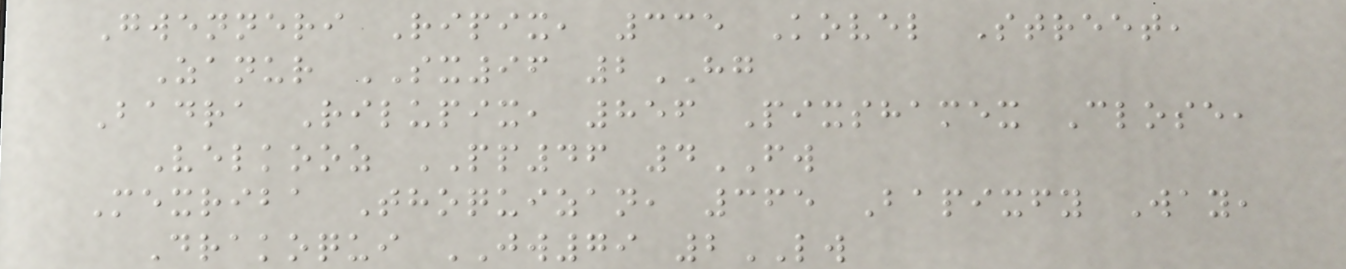Gwenneri Ripix, 335 Kovel Street,
Zanur SX96 2HG
Badra Rilupix, 856 Pixshamex Close,
Velkooz PP46 4FW
Mexriba Thoquizan, 365 Bapixfy Way,
Drakoqui JW79 2LW
